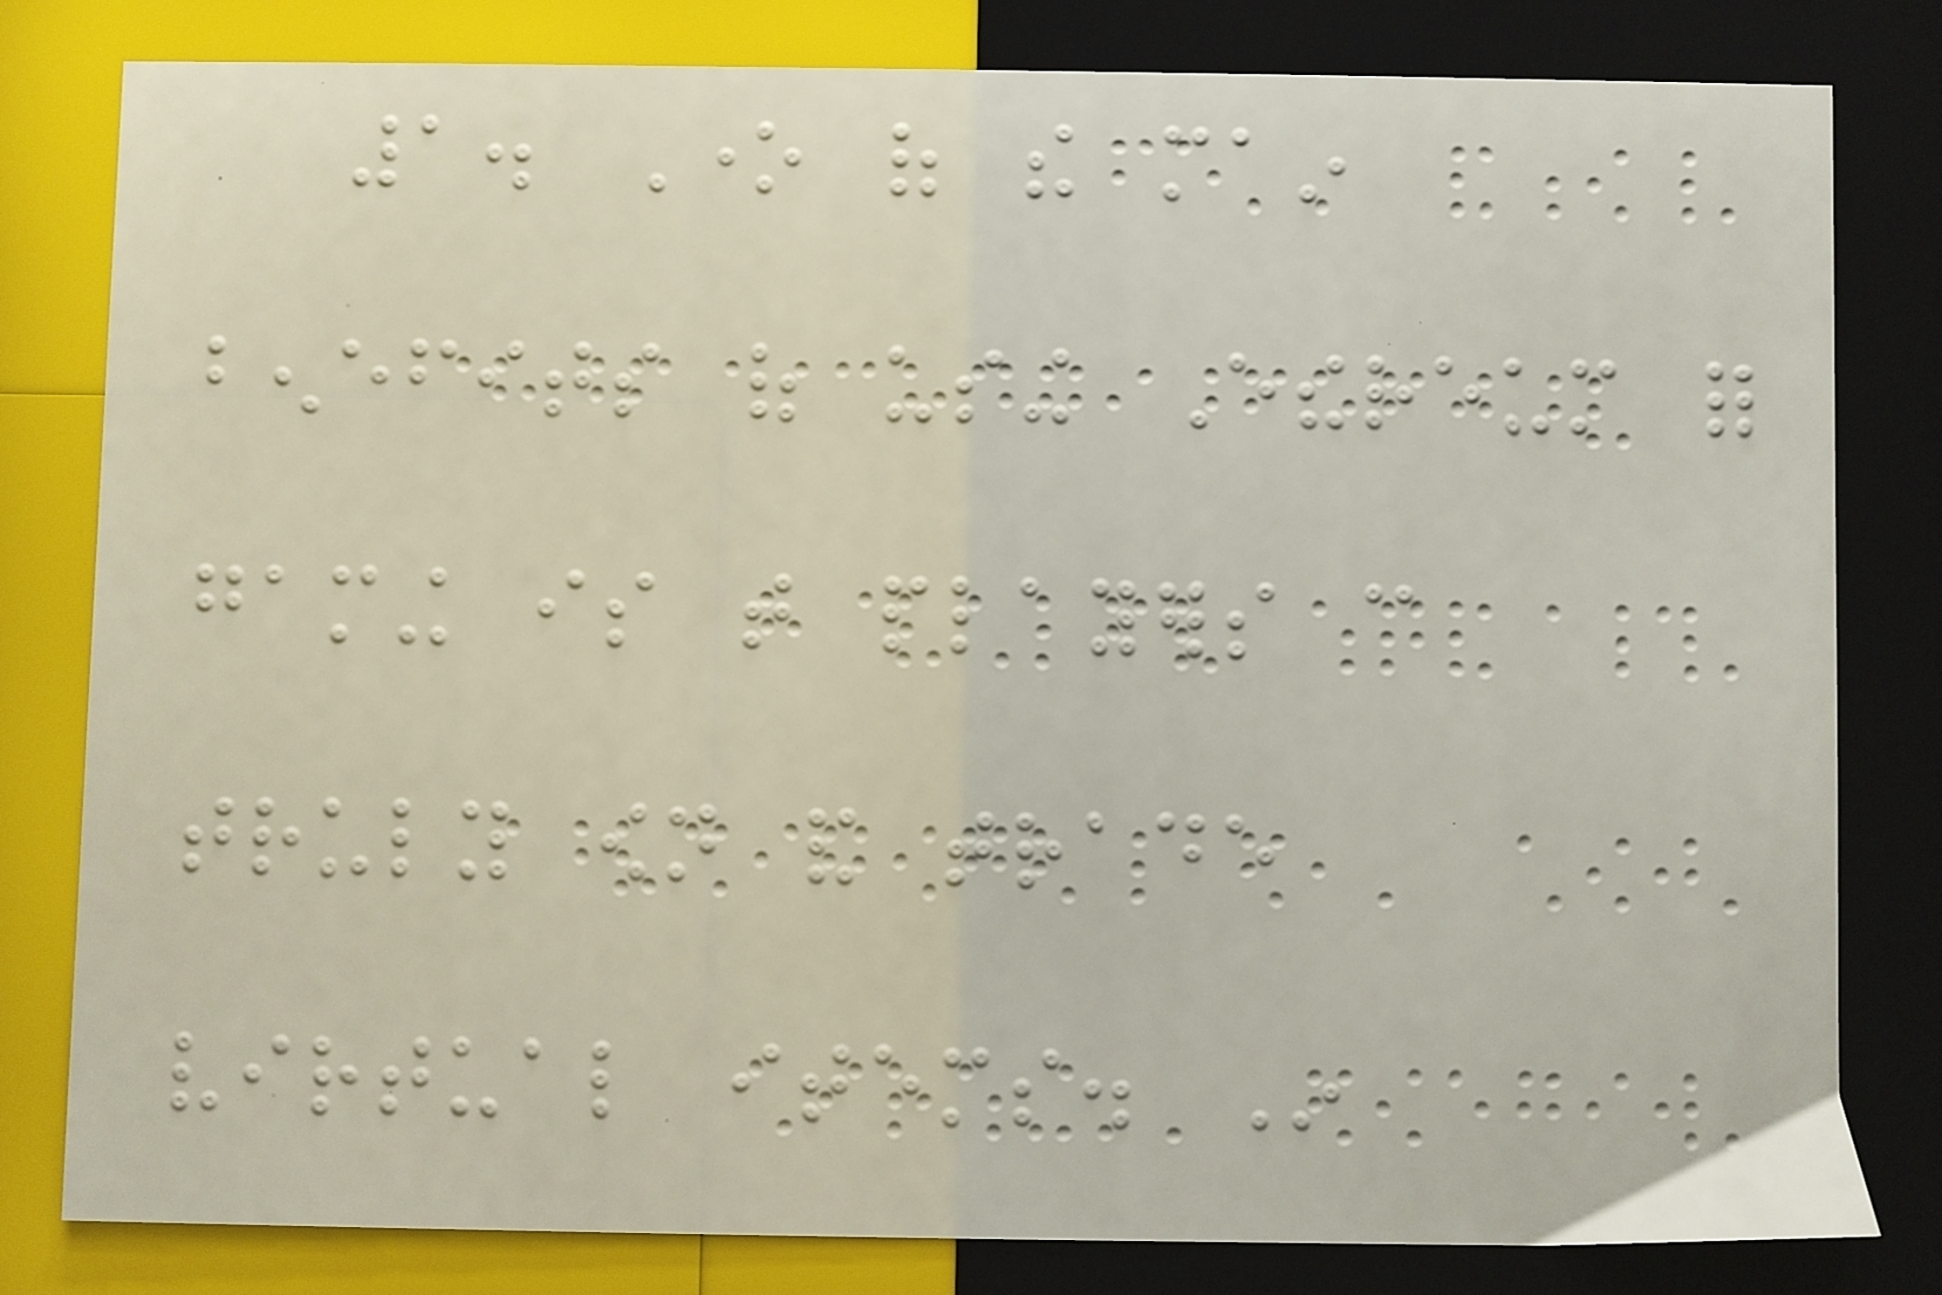1. One of the main
benefits of using Ethereum for
gaming is that players can
truly own and trade
virtual items. In
